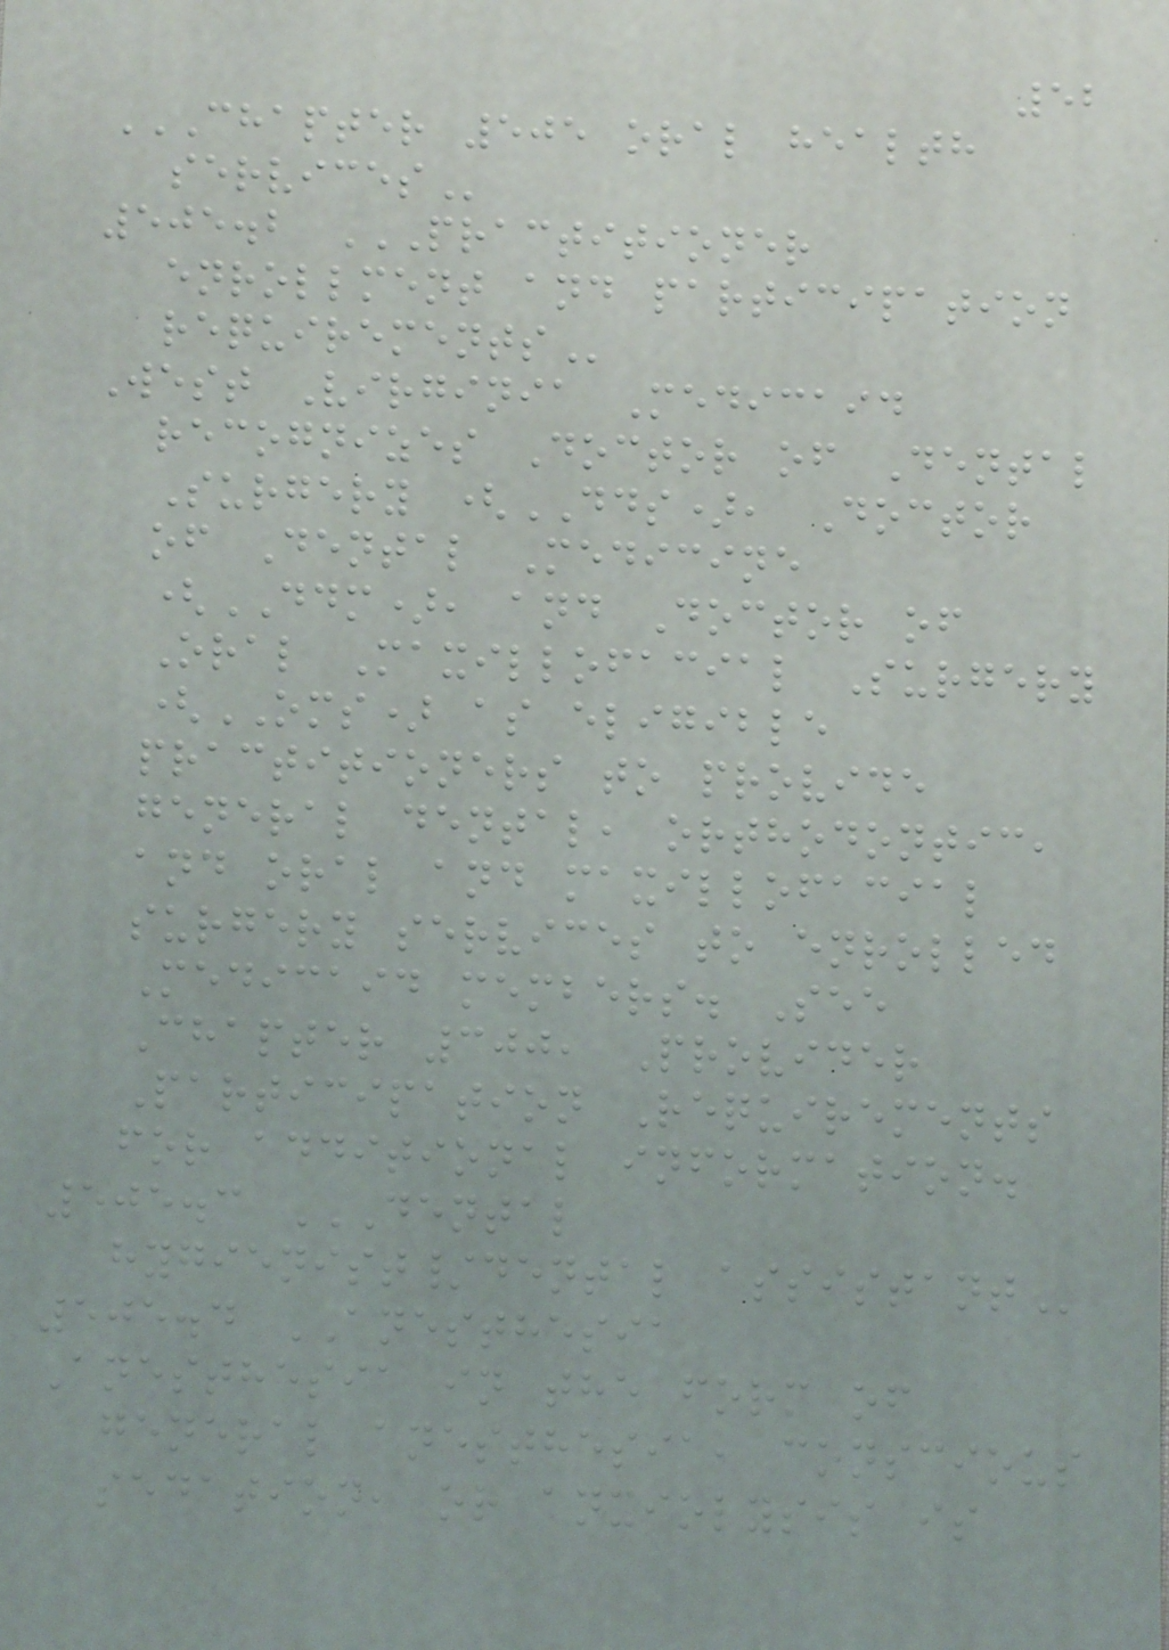52
CHAPTER 505 ORAL HEALTH
SERVICES
505.2 PRACTITIONER
ENROLLMENT AND PARTICIPATION
REQUIREMENTS
West Virginia Medicaid
recognizes Doctor of Dental
Surgery (DDS), Doctor
of Dental Medicine
(DDM), and Doctor of
Oral Maxillofacial Surgery
(OMS) as eligible
practitioners to provide
general dental, orthodontic,
and oral and maxillofacial
surgery services to enrolled
Medicaid members. See
Chapter 300, Provider
Participation Requirements
for additional information.
505.3 DENTAL
HYGIENIST/DENTAL ASSISTANT
505.4 ANESTHESIA
Anesthesia in the form of
general anesthesia, conscious
sedation, or anxiolysis is
